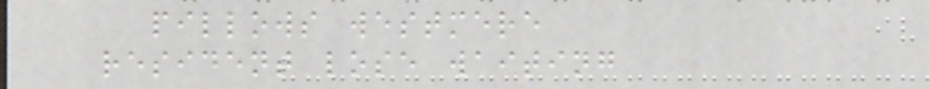pillows westmere
resident lose waiting
